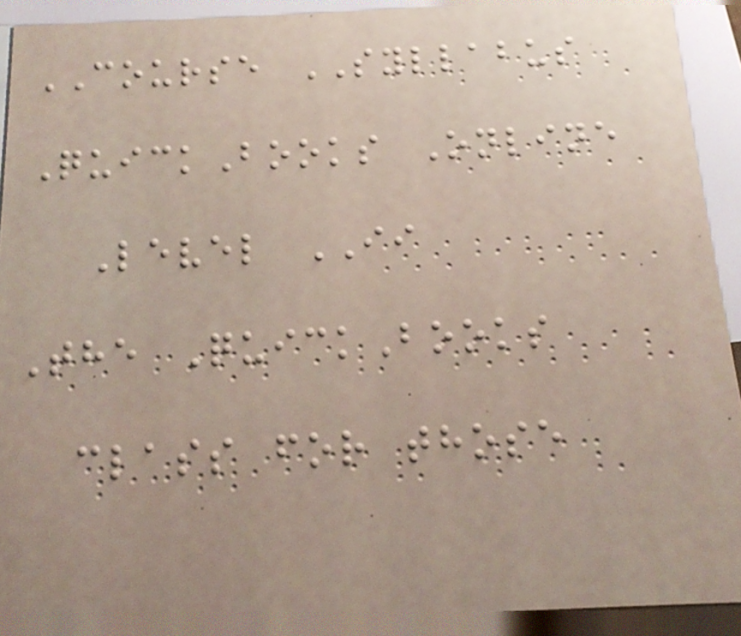COURSE SYLLABUS
QuickBooks Online
Level II
The QuickBooks
class for those
